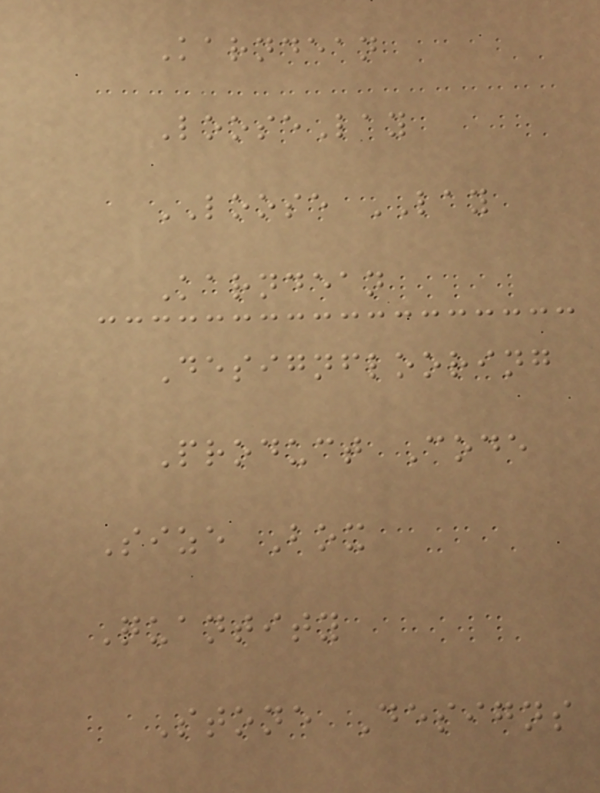Karndean
LooseLay
LOOSE LAY
Karndean
Designflooring
Product Code
Size Box
Quantity
Stone Designs
